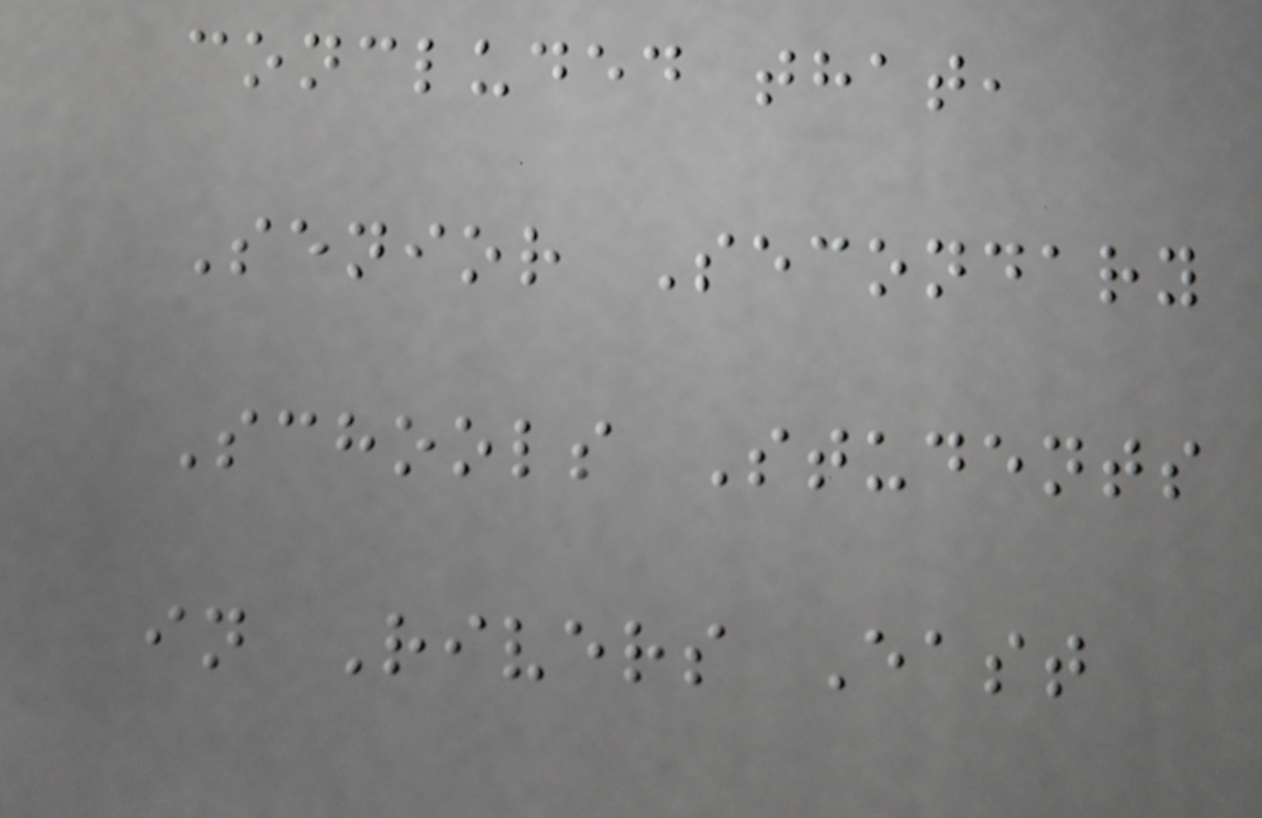concluded that,
Senior Secondary
Schools Students
in Rivers East
